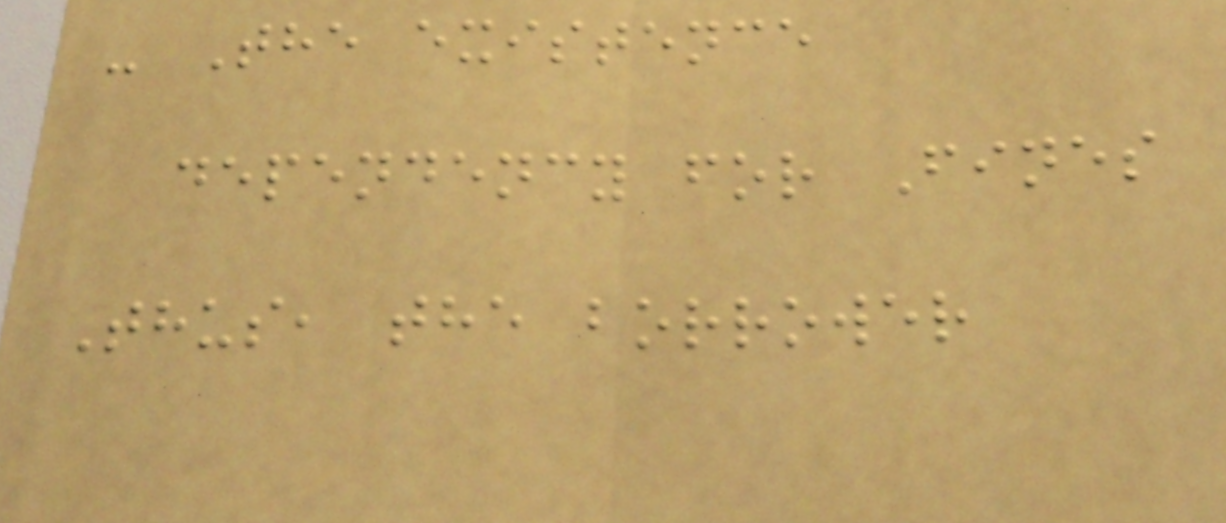- The existence
dependency for Fines
Thus, the borrower
